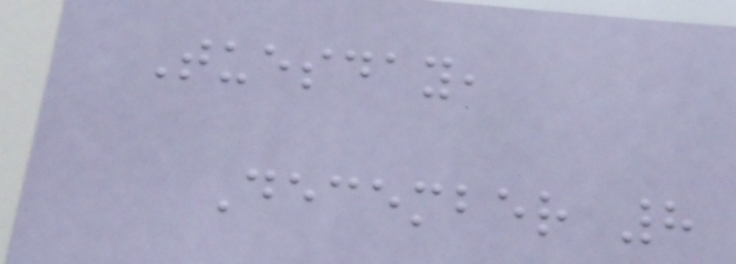Tuesday,
December 8
